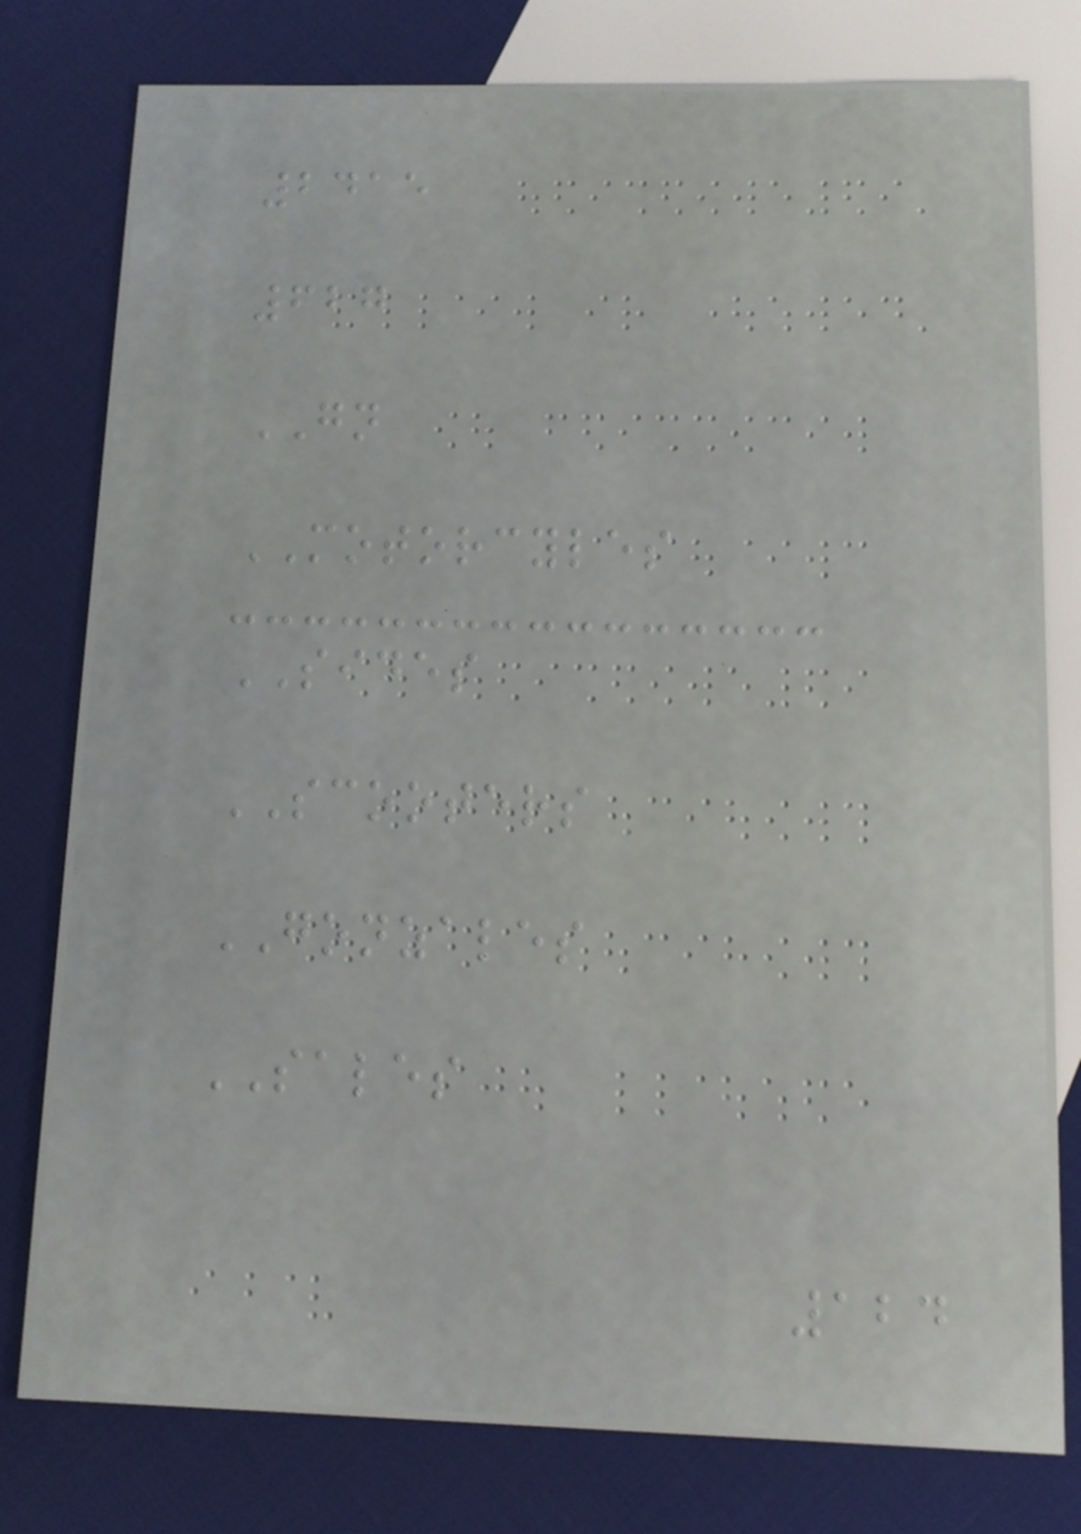2415
627
GN
MOTORCYLES
SIDES
SCOOTERS
GONZALES
SALES
124
